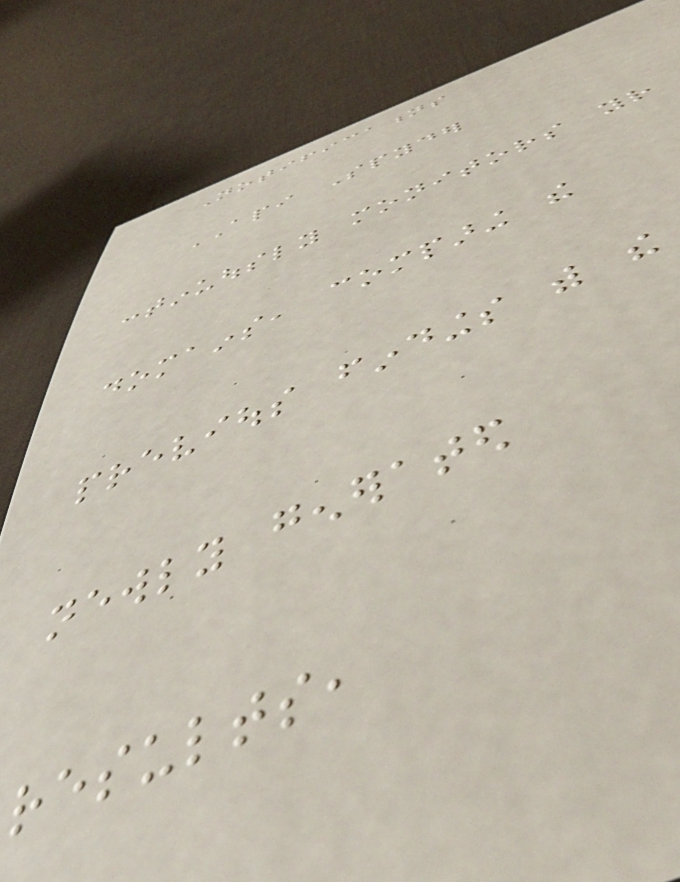Notifications
API Spyder
continuously monitors your
domains, comparing the
previous findings with the
newly generated
results,
